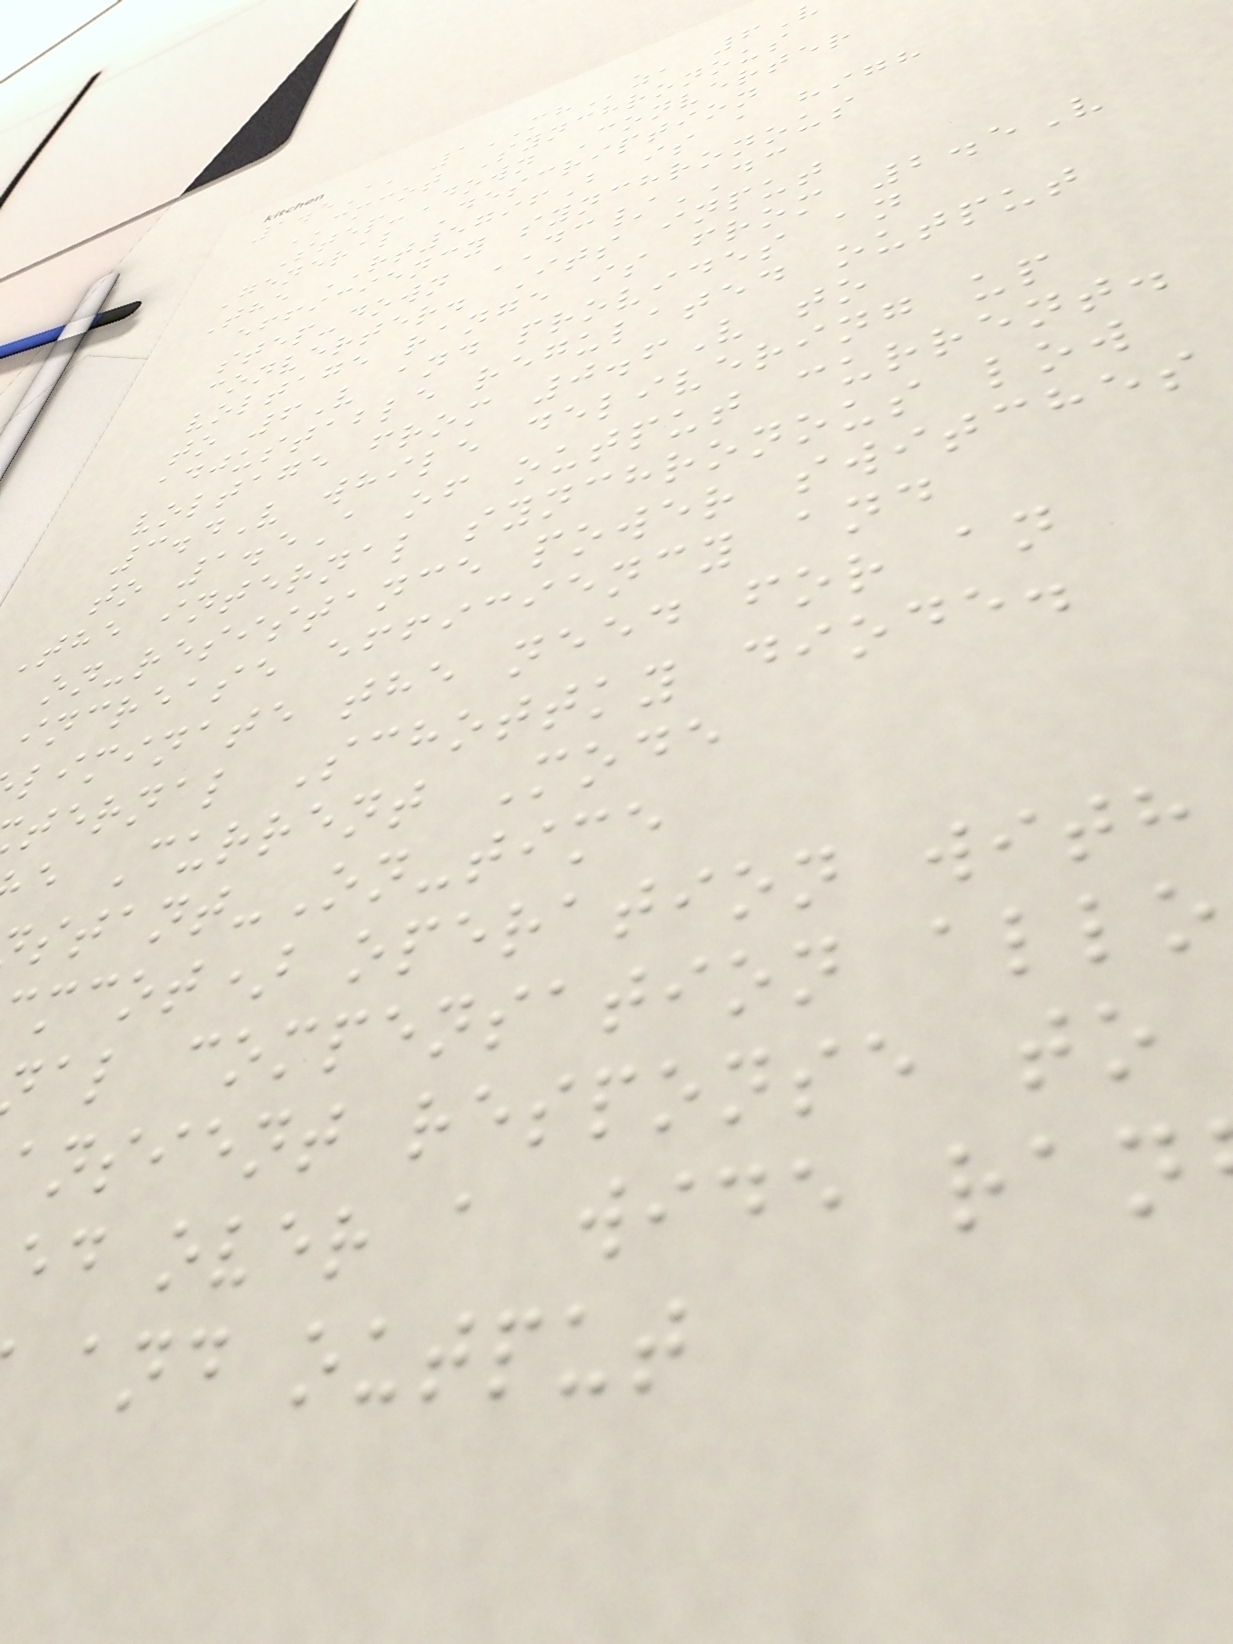1.5A, 1MHz, 6
CMCOT Synchronous
Step-Down Converter
General Description
The RT5796B is a high
efficiency synchronous
step-down DC/DC
converter. Its input
voltage range is from 2.5V
to 6V and provides an
adjustable regulated output
voltage from 0.6V to
3.4V while delivering up
to 1.5A of output current.
The internal synchronous low
on-resistance power switches
increase efficiency and
liminate the need for an
ternal Schottky diode.
e Current Mode
stant-On-time
mcot) operation with
al compensation allo
nsient response to
ed over a wide ran
and output
